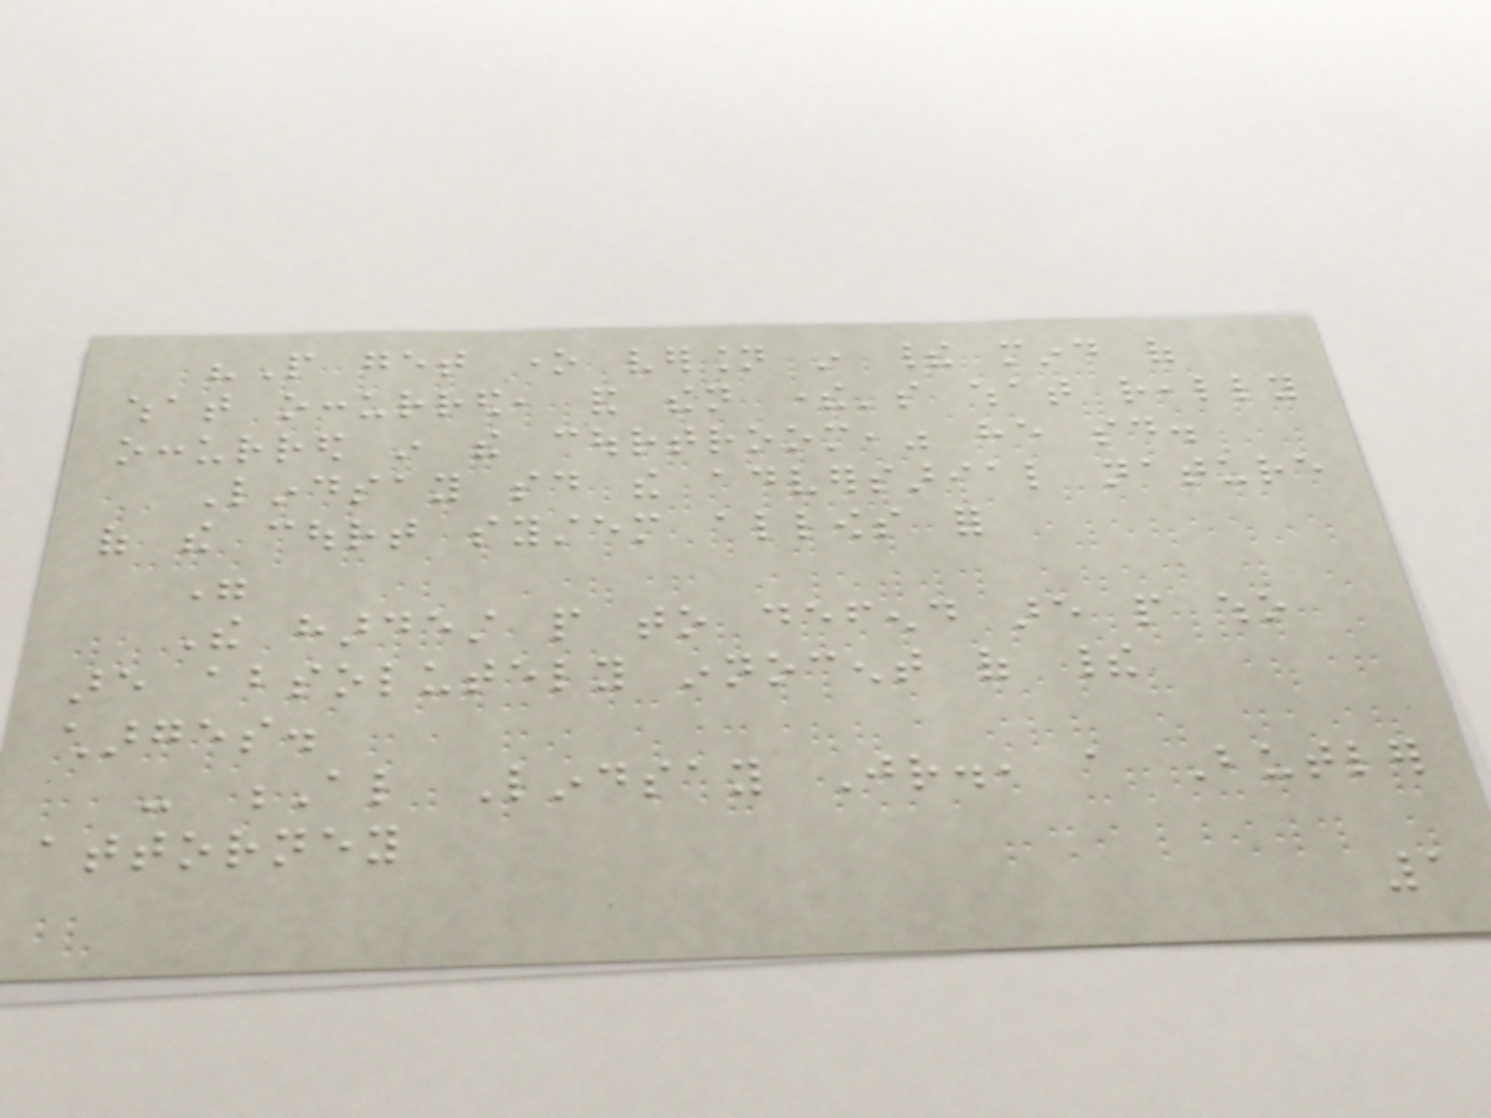"People get one version in their mind of
what occurred, and then there's what really
occurred in the courtroom," he said.
Lindsay said the adversarial nature
of the court system allows for
"
The hardest people to defend are people who
are absolutely innocent of their
charges.
- Al Lindsay Jr., a Butler
attorney
1
